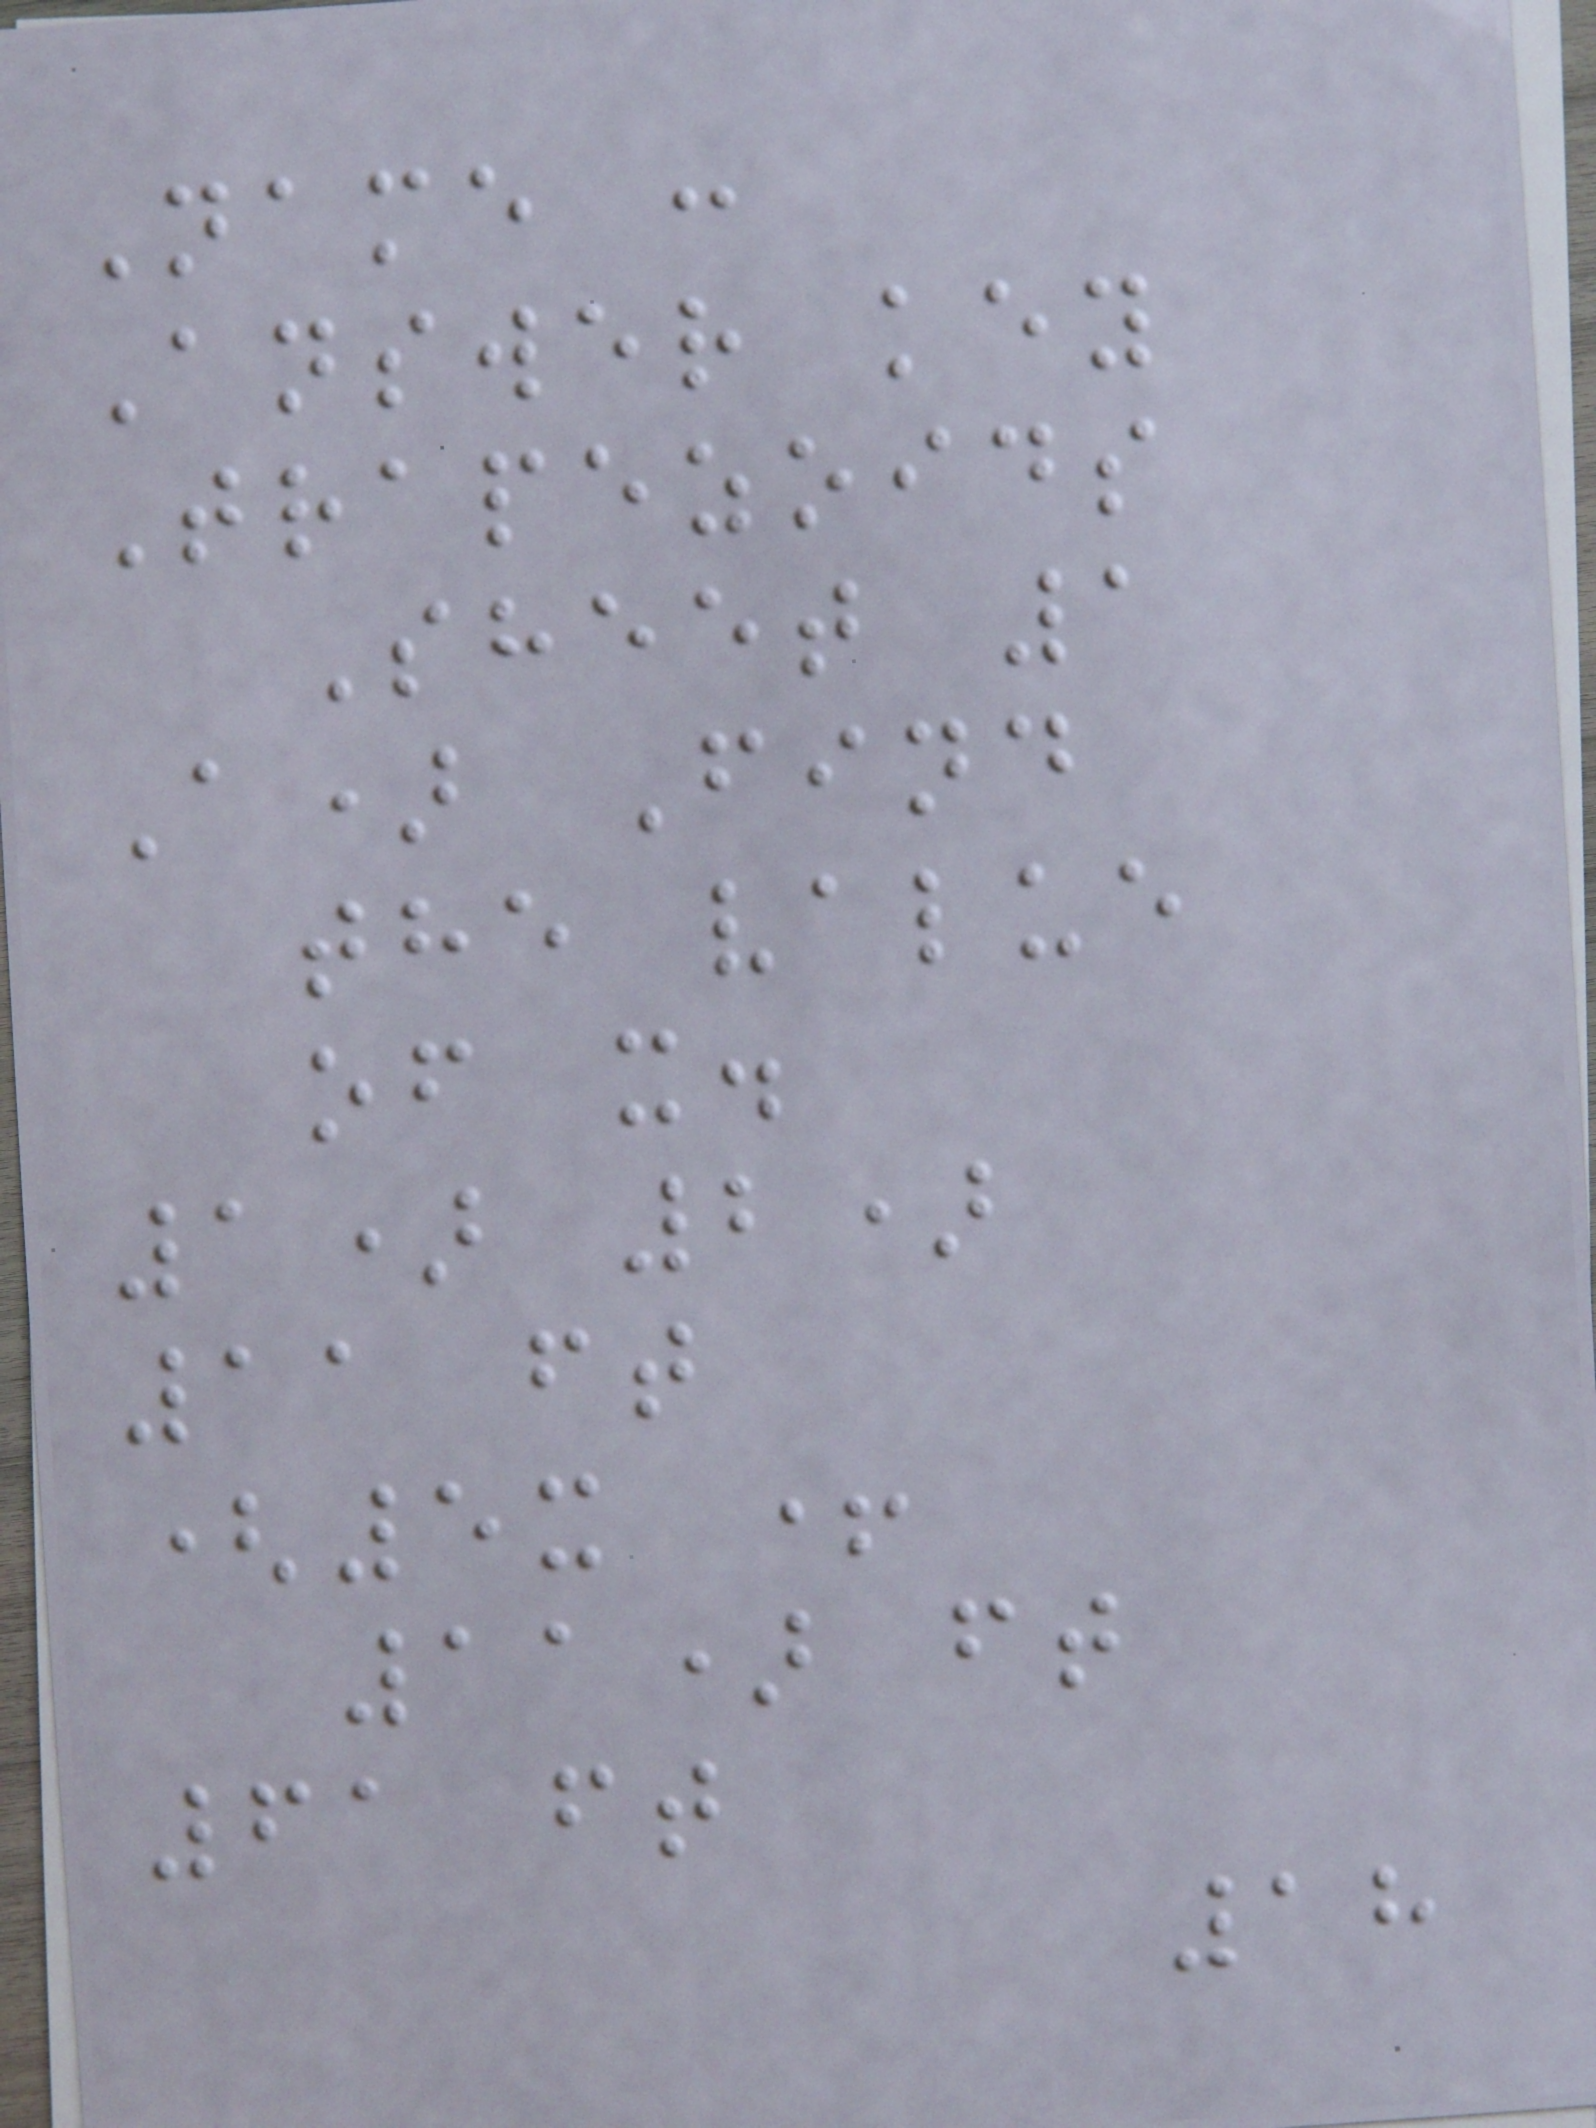Name :
Answer key
Trapezoids
Sheet 1
A) Find
the value
of x.
1) 2)
11 ft
(5x +
11) ft
61 ft
18
